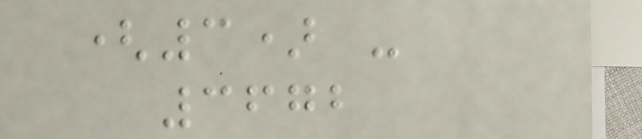(3) -
3672
